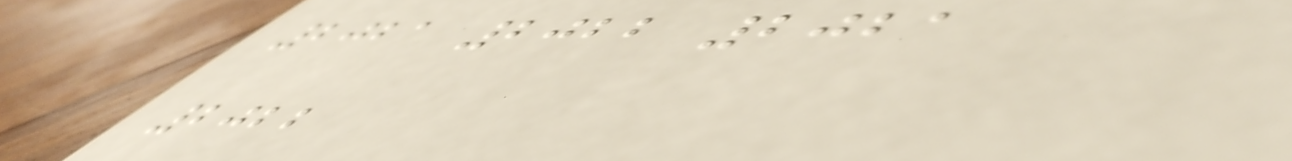2021 2022 2021
2022
